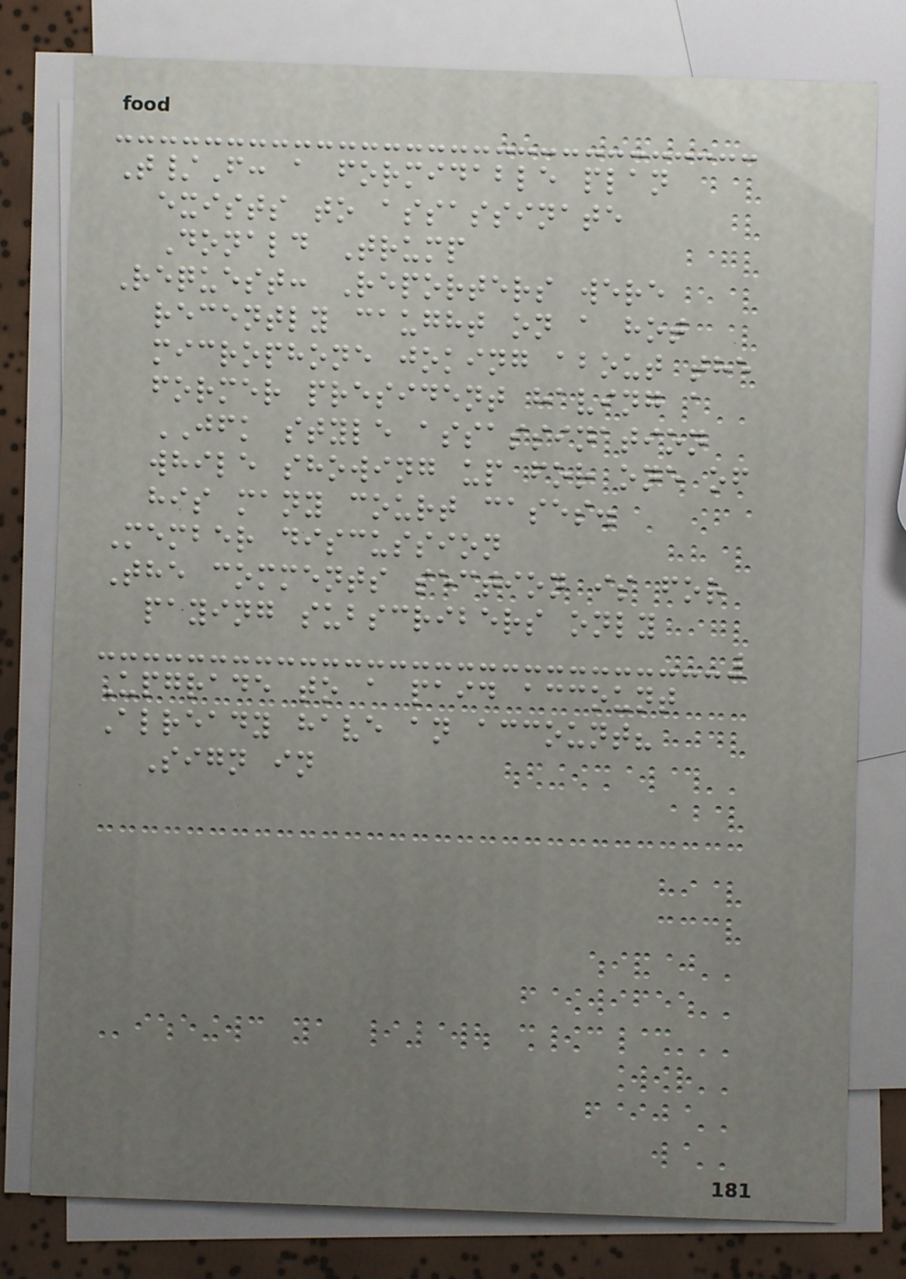T/F: a formidable plan
exists to assassinate
Donald Trump
Request: Reporters were
recently caught on a hot
microphone joking about the
former president having a
JFK style assassination
while showing up for one of
his many court cases.
Member discussion
The comments section is for
paying subscribers only
Upgrade to a paid account
Already have an account?
Sign in
